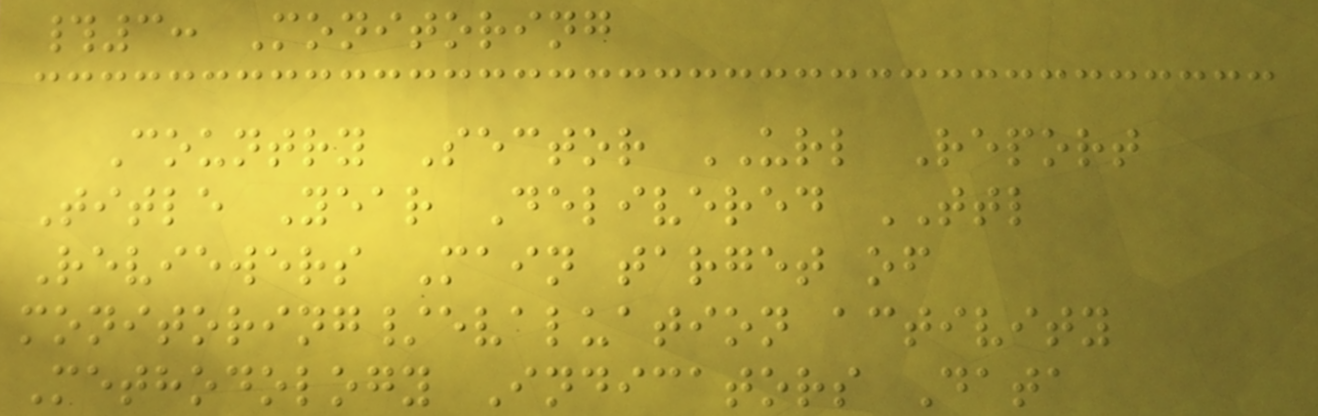#3: Monitoring
Country Sector URL Report
Title Year Delivered TTL
Reviewers Main target of
monitoring/evaluation activity
Methodology Indicators Data
